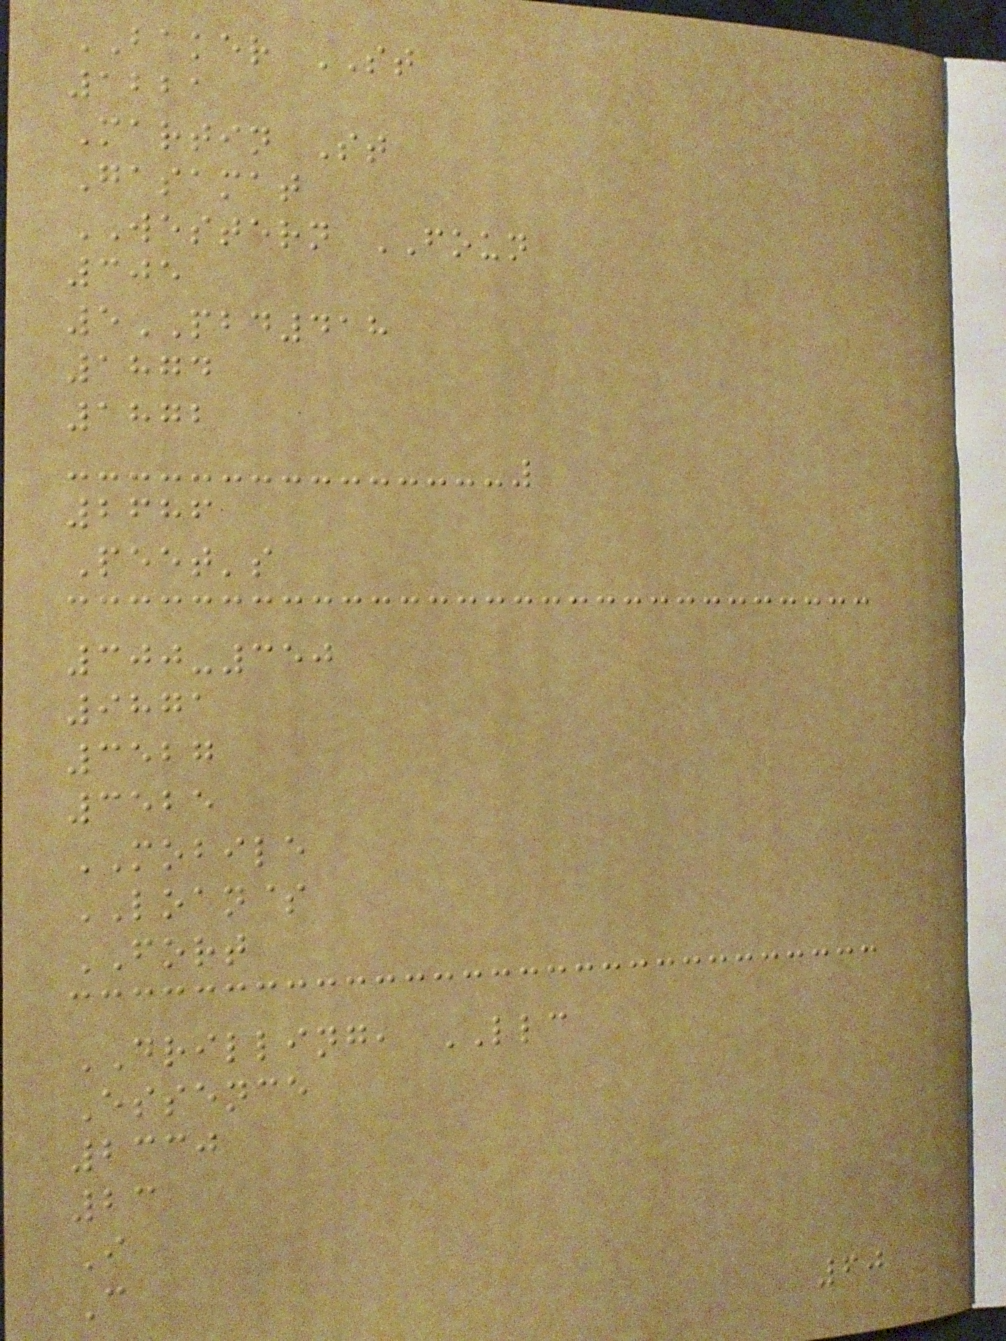BAKER ST
1221
Martin St
Gasamat
WESTERN FOUN
305
5PBD418
1874
1872
2686
Peet's
300-350
9871
3527
3525
MOBILE
LOAN$
FORT
DRILLING, LLC
Essence
2330
23
I
C
60
